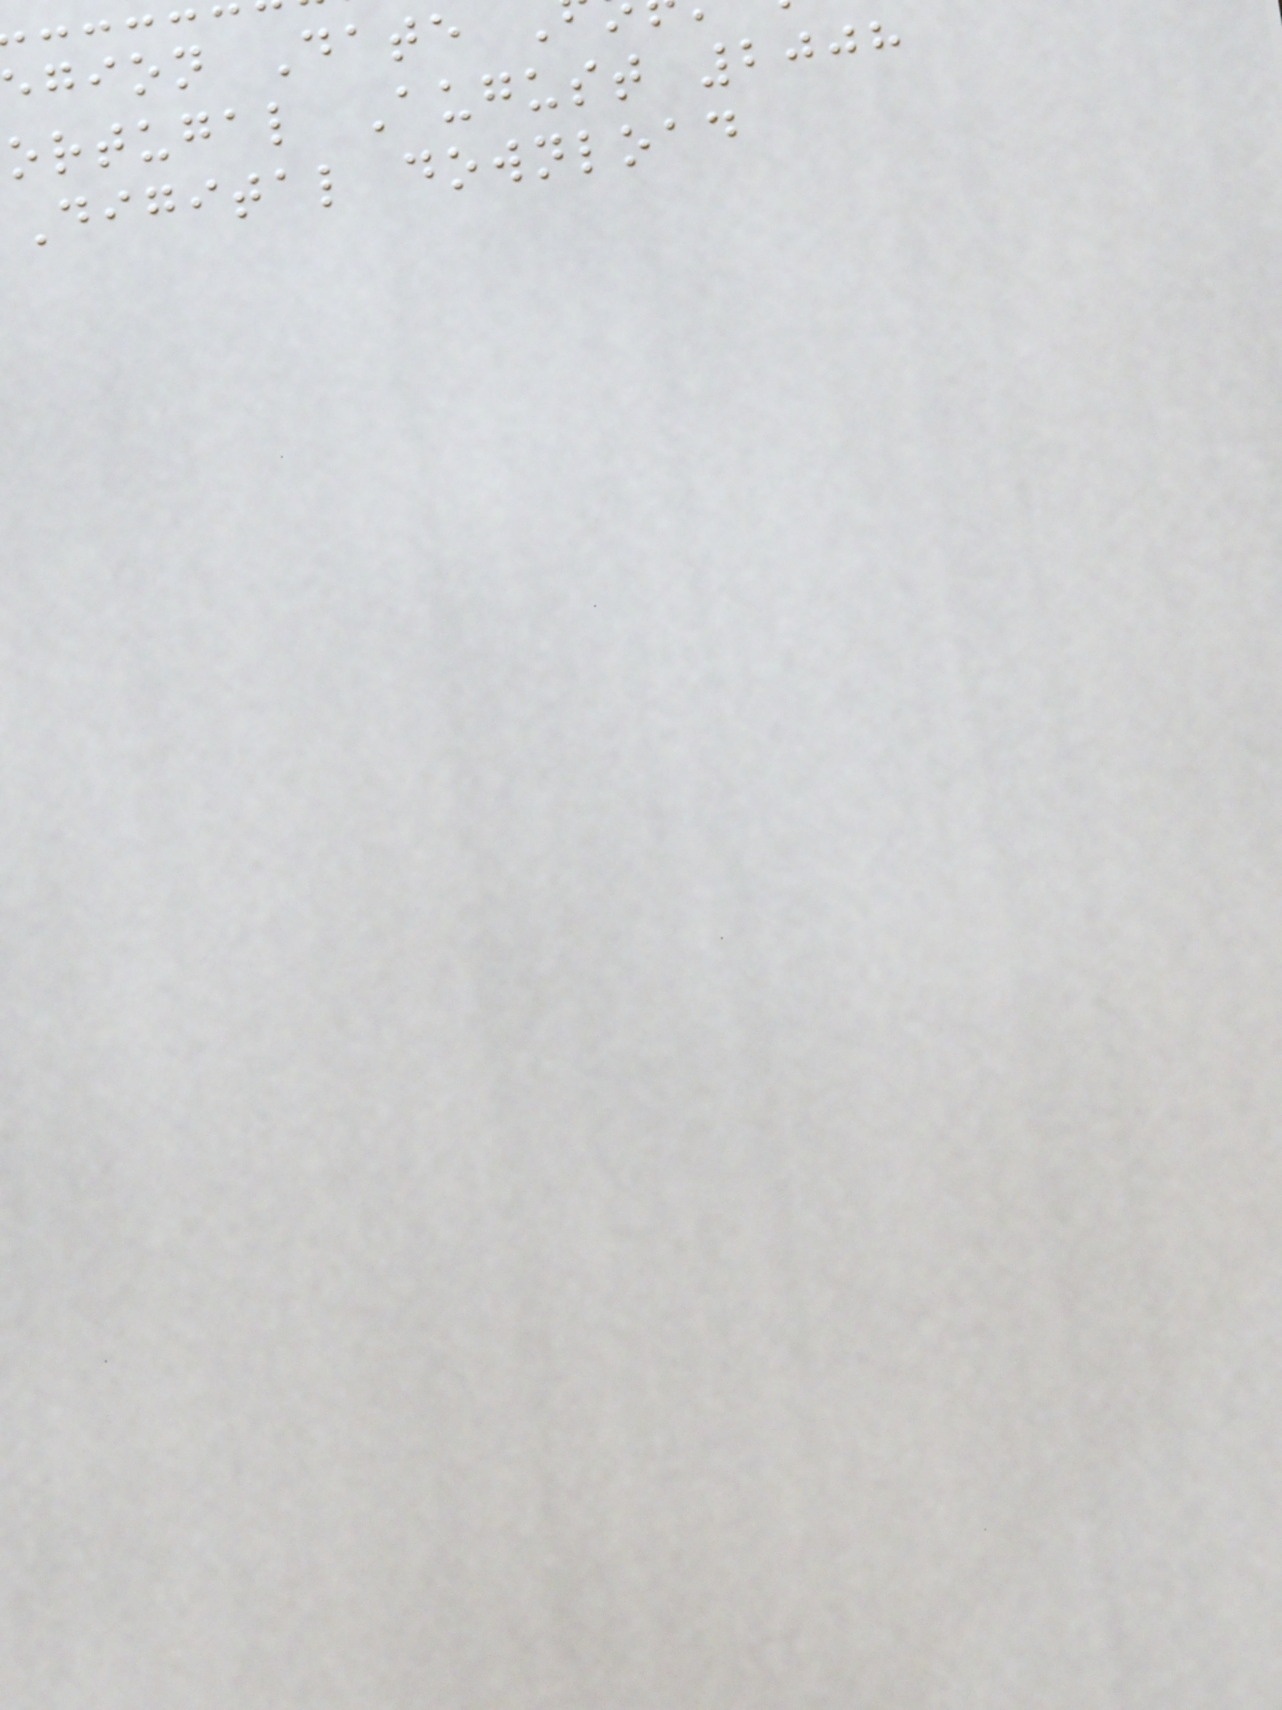gion Date
ortugal August 2008
Digital download
